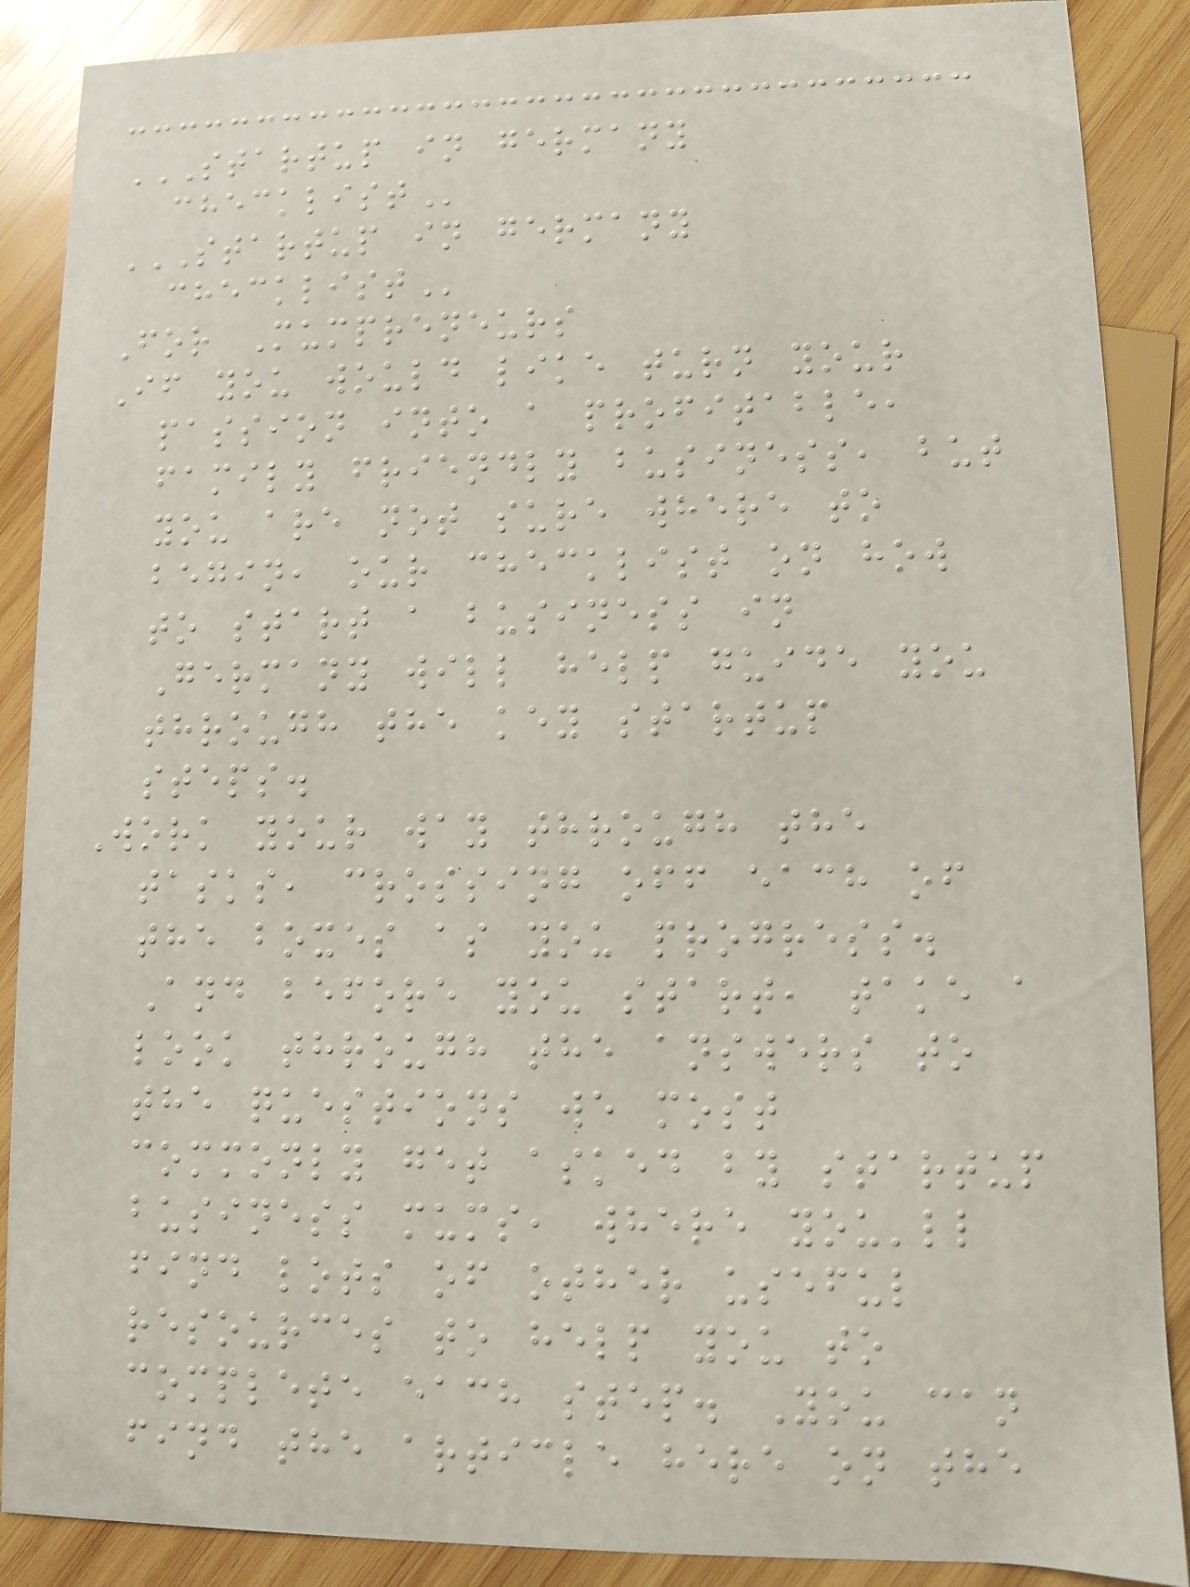STARTUP IN GERMANY
CHECKLIST
STARTUP IN GERMANY
CHECKLIST
For Mumpreneurs
If you would like turn your
passion into a profitable,
family friendly business, but
you are not sure where to
begin, our checklist on how
to start a business in
Germany will help guide you
through the key startup
steps.
Work your way through the
tasks, crossing off each of
the boxes as you progress.
And before you start, take a
look through the answers to
the questions we most
commonly get asked by startup
business mums, where you'll
find lots of other useful
resources to help you to
complete each step. You can
find the article here on the
